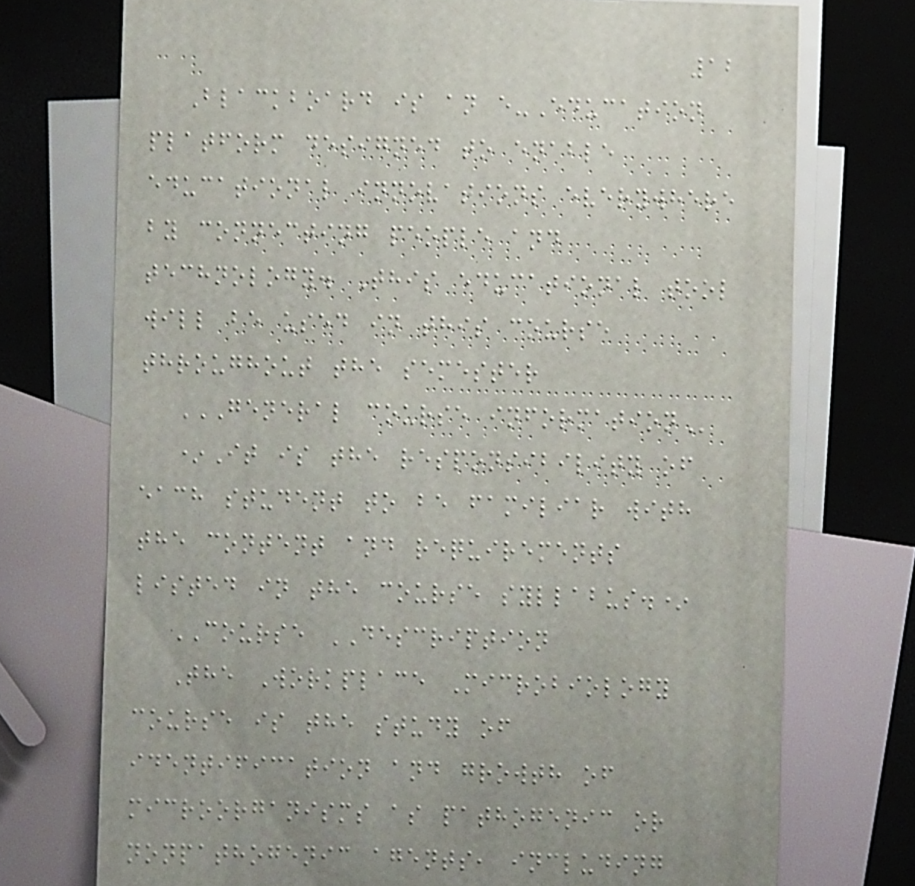12
Blackboard is an e-Education
platform designed to enable
educational innovations everywhere
by connecting people and
technology. This educational tool
will be used in this course
throughout the semester
GENERAL COURSE INFORMATION
*It is the responsibility of
each student to be familiar with
the content and requirements
listed in the course syllabus.*
COURSE DESCRIPTION
The Workplace Microbiology
course is the study of
identification and growth of
microorganisms as pathogenic or
nonpathogenic agents, including
